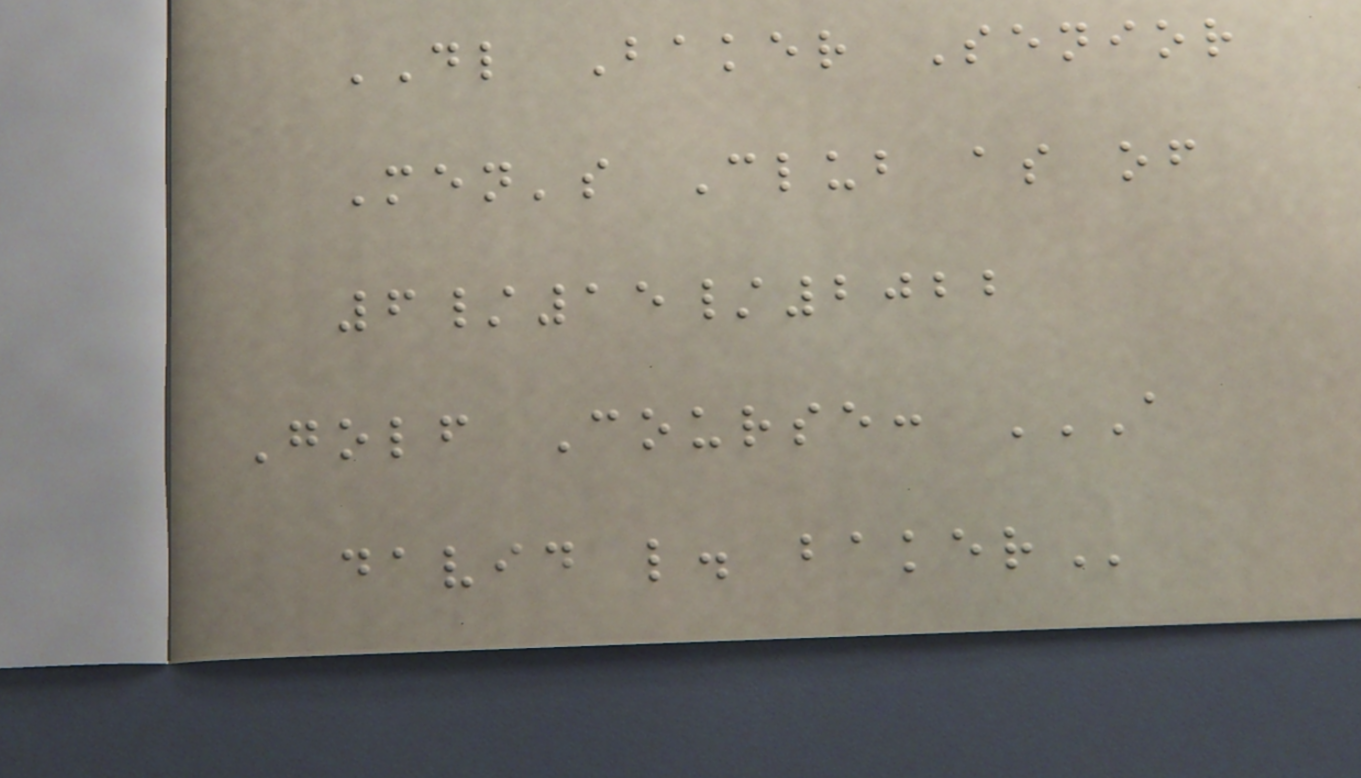DL Baker Senior
Men's Club as of
6/15/2022
Golf Course: A
DAVID L. BAKER
